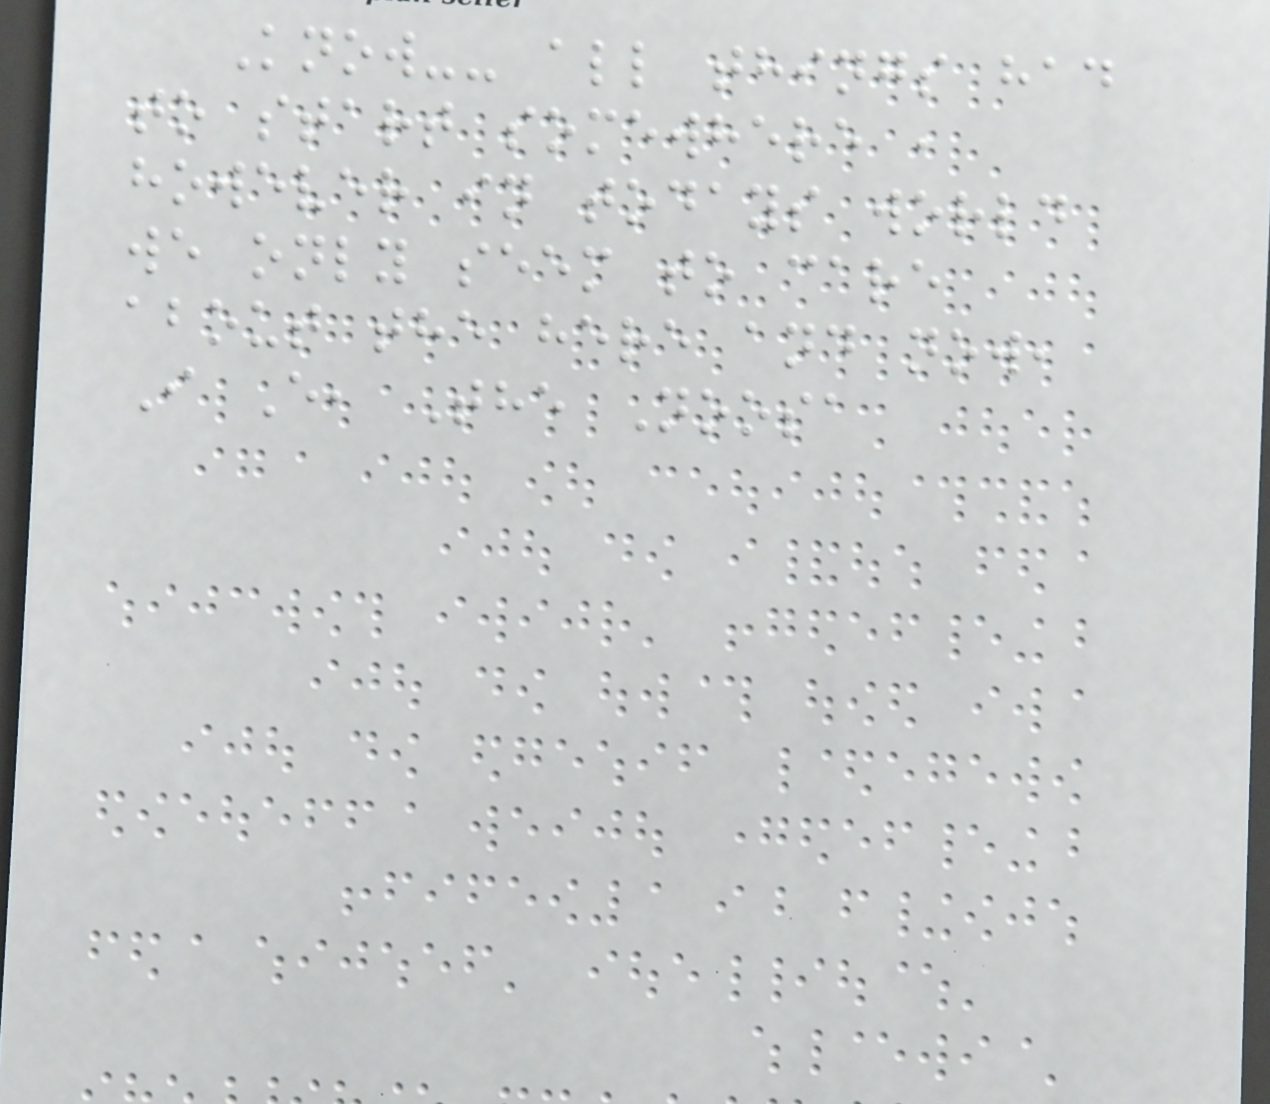Know-- all things had
to start somewhere ,
however in todays world
we only seem to care
about the here and now,
I E, The Noosa
